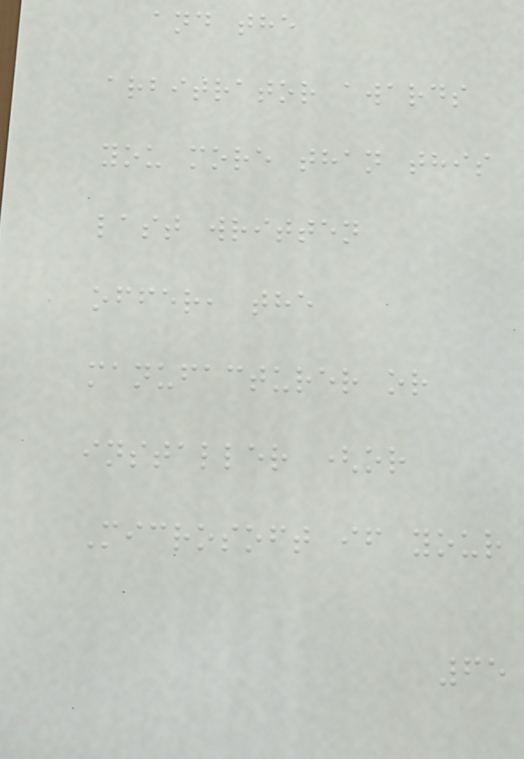and the
arbitrator awards
you more than this
last written
offer, the
manufacturer or
installer (or
Microsoft if your
65
